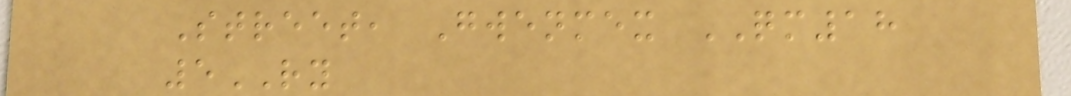Street, Gwenmex QM18
5RY
